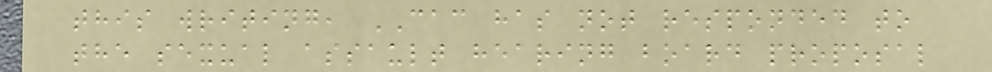this writing, CAC has not responded to
the sexual assault hearing board proposal
